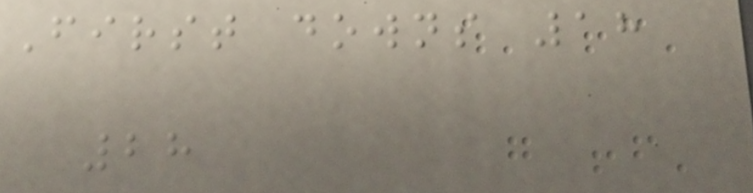First downs 18
28
